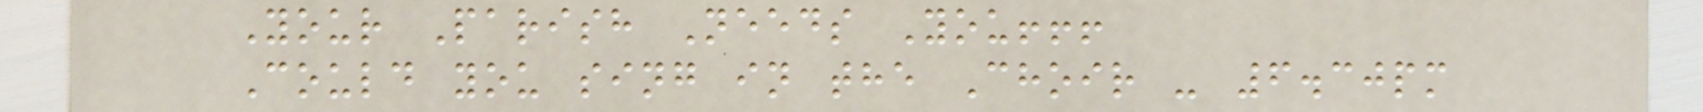Your Parish Needs You!!!
Could you sing in the Choir - 6.30pm
